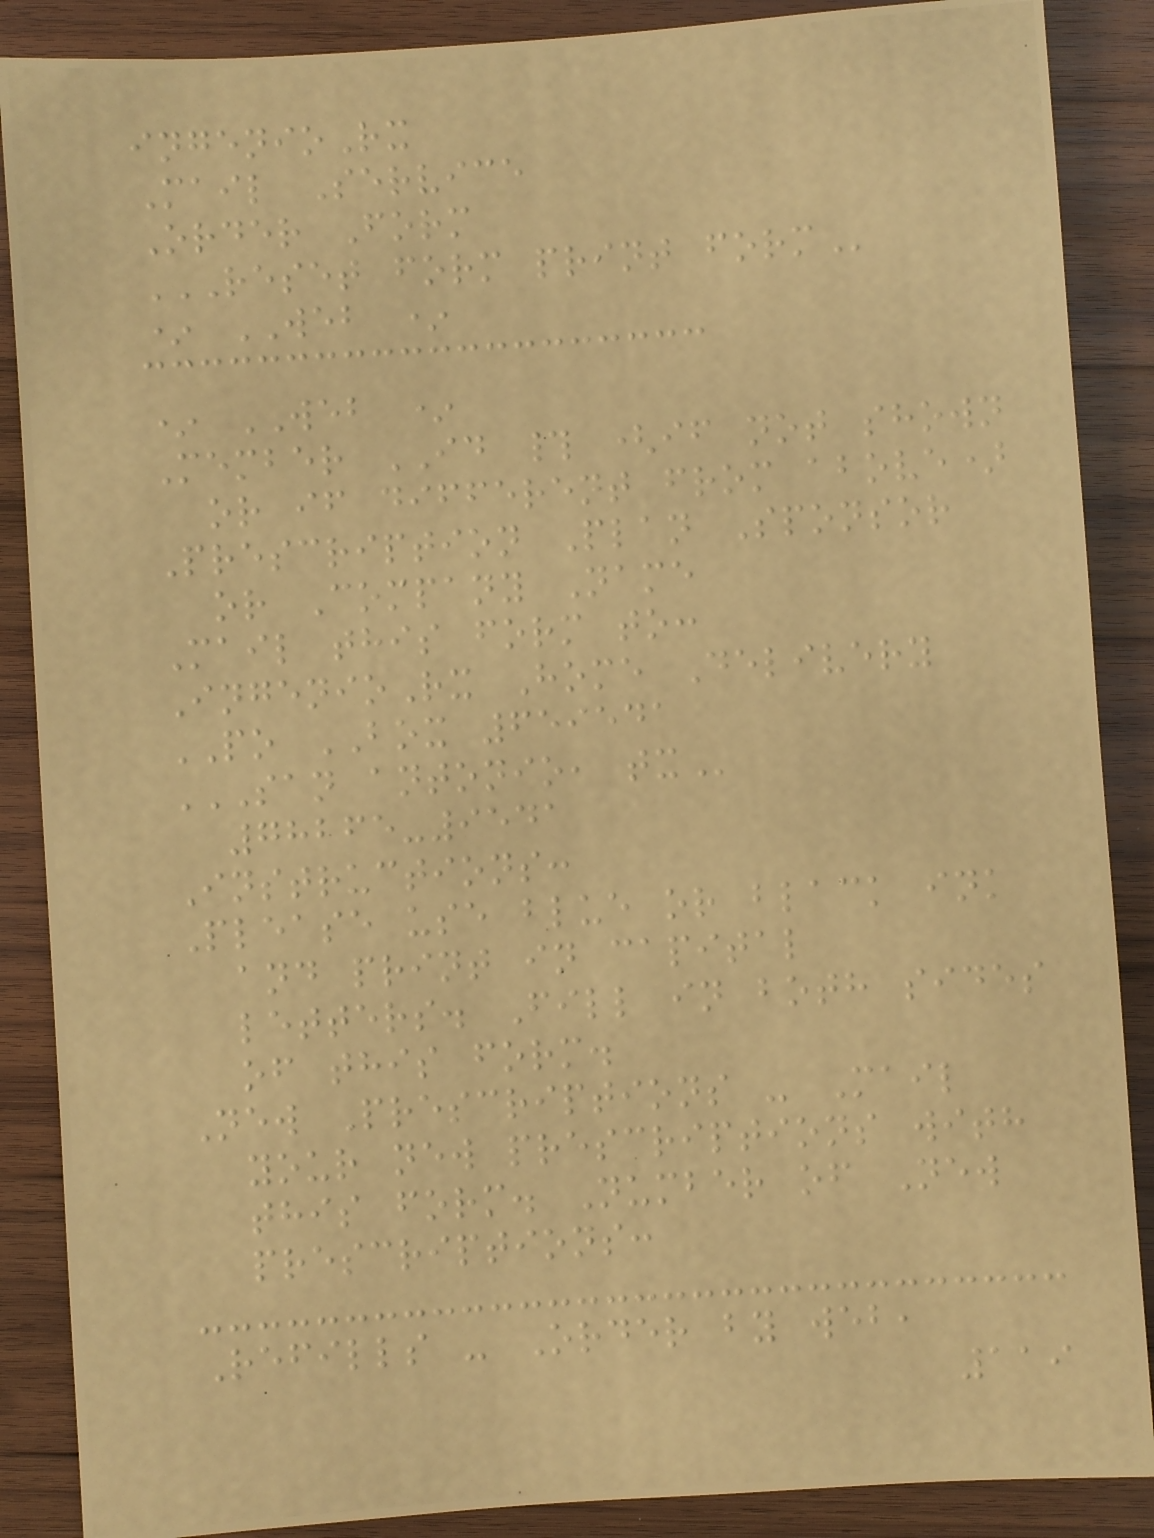ingenioRx
Mail Service
Order Form
RESET FORM PRINT FORM
* WEB *
* WEB *
Member ID # (if not shown
or if different from above)
Prescription Plan Sponsor
or Company Name
Mail this form to:
IngenioRx Home Delivery
PO BOX 659541
SAN ANTONIO, TX
78265-9541
Instructions:
Please use blue or black ink
and print in capital
letters. Fill in both sides
of this form.
New Prescriptions - Mail
your new prescriptions with
this form. Number of New
prescriptions:
Refills - Order by web,
119
